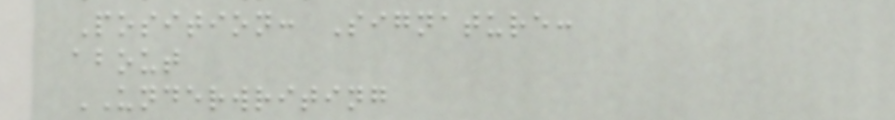Position: Signature:
about
UNDERWRITING
